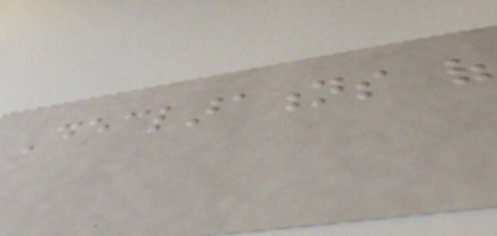Declarations of
